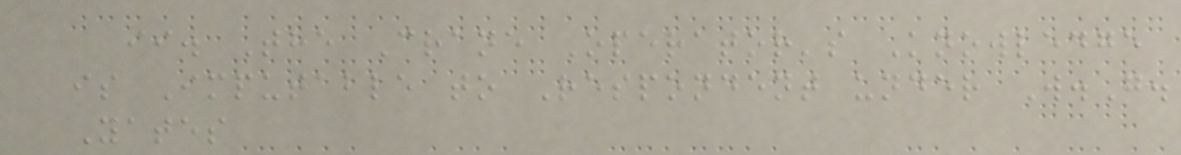ii. The Crane Operator's Knowledge
is Imputable to Respondent under W.G.
Yates
